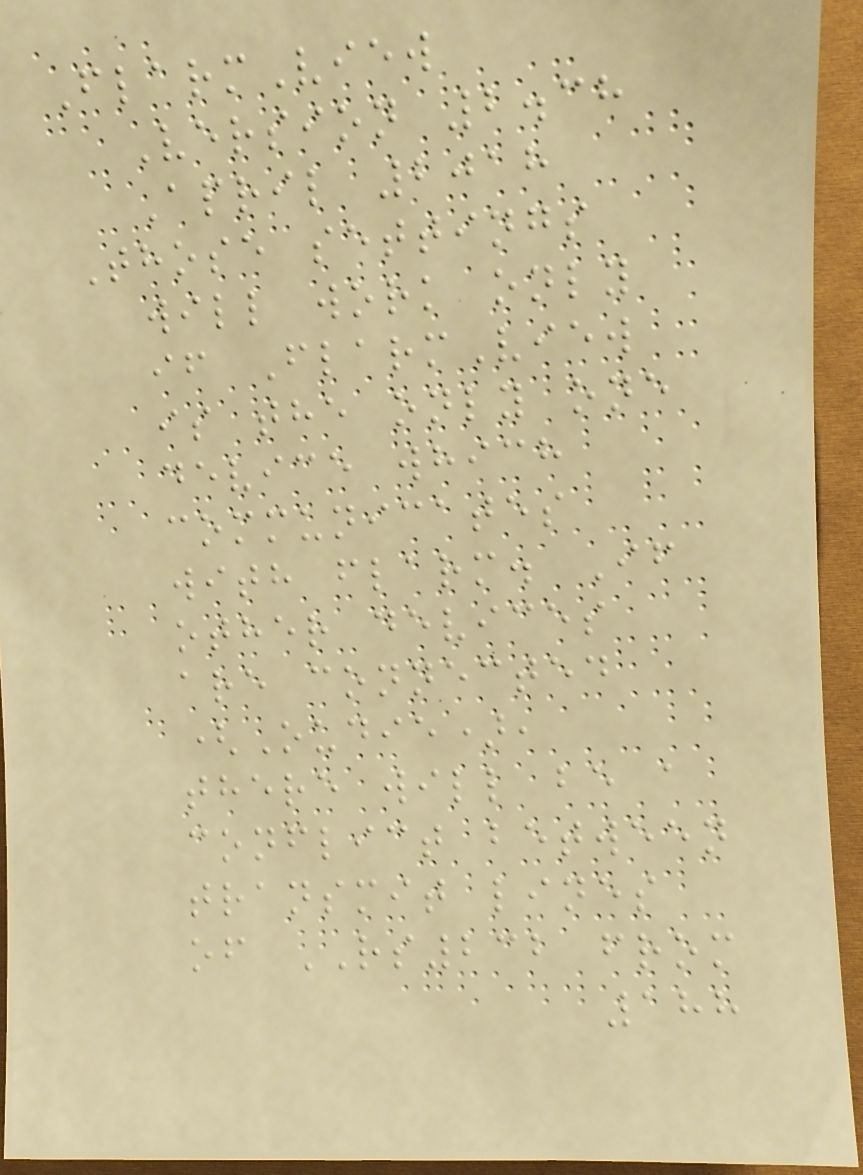FlarmView
Version 2.38
April 2018
Those settings
will work only
if FlarmView
is the only one
device which
communicates
with flarm. If
other devices
are connected
(Oudie),
there will be a
conflict between
transmit lines
of RS232 from
188
